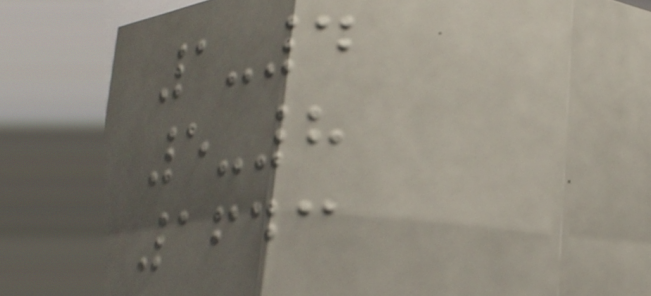1-4
5-8
1643
